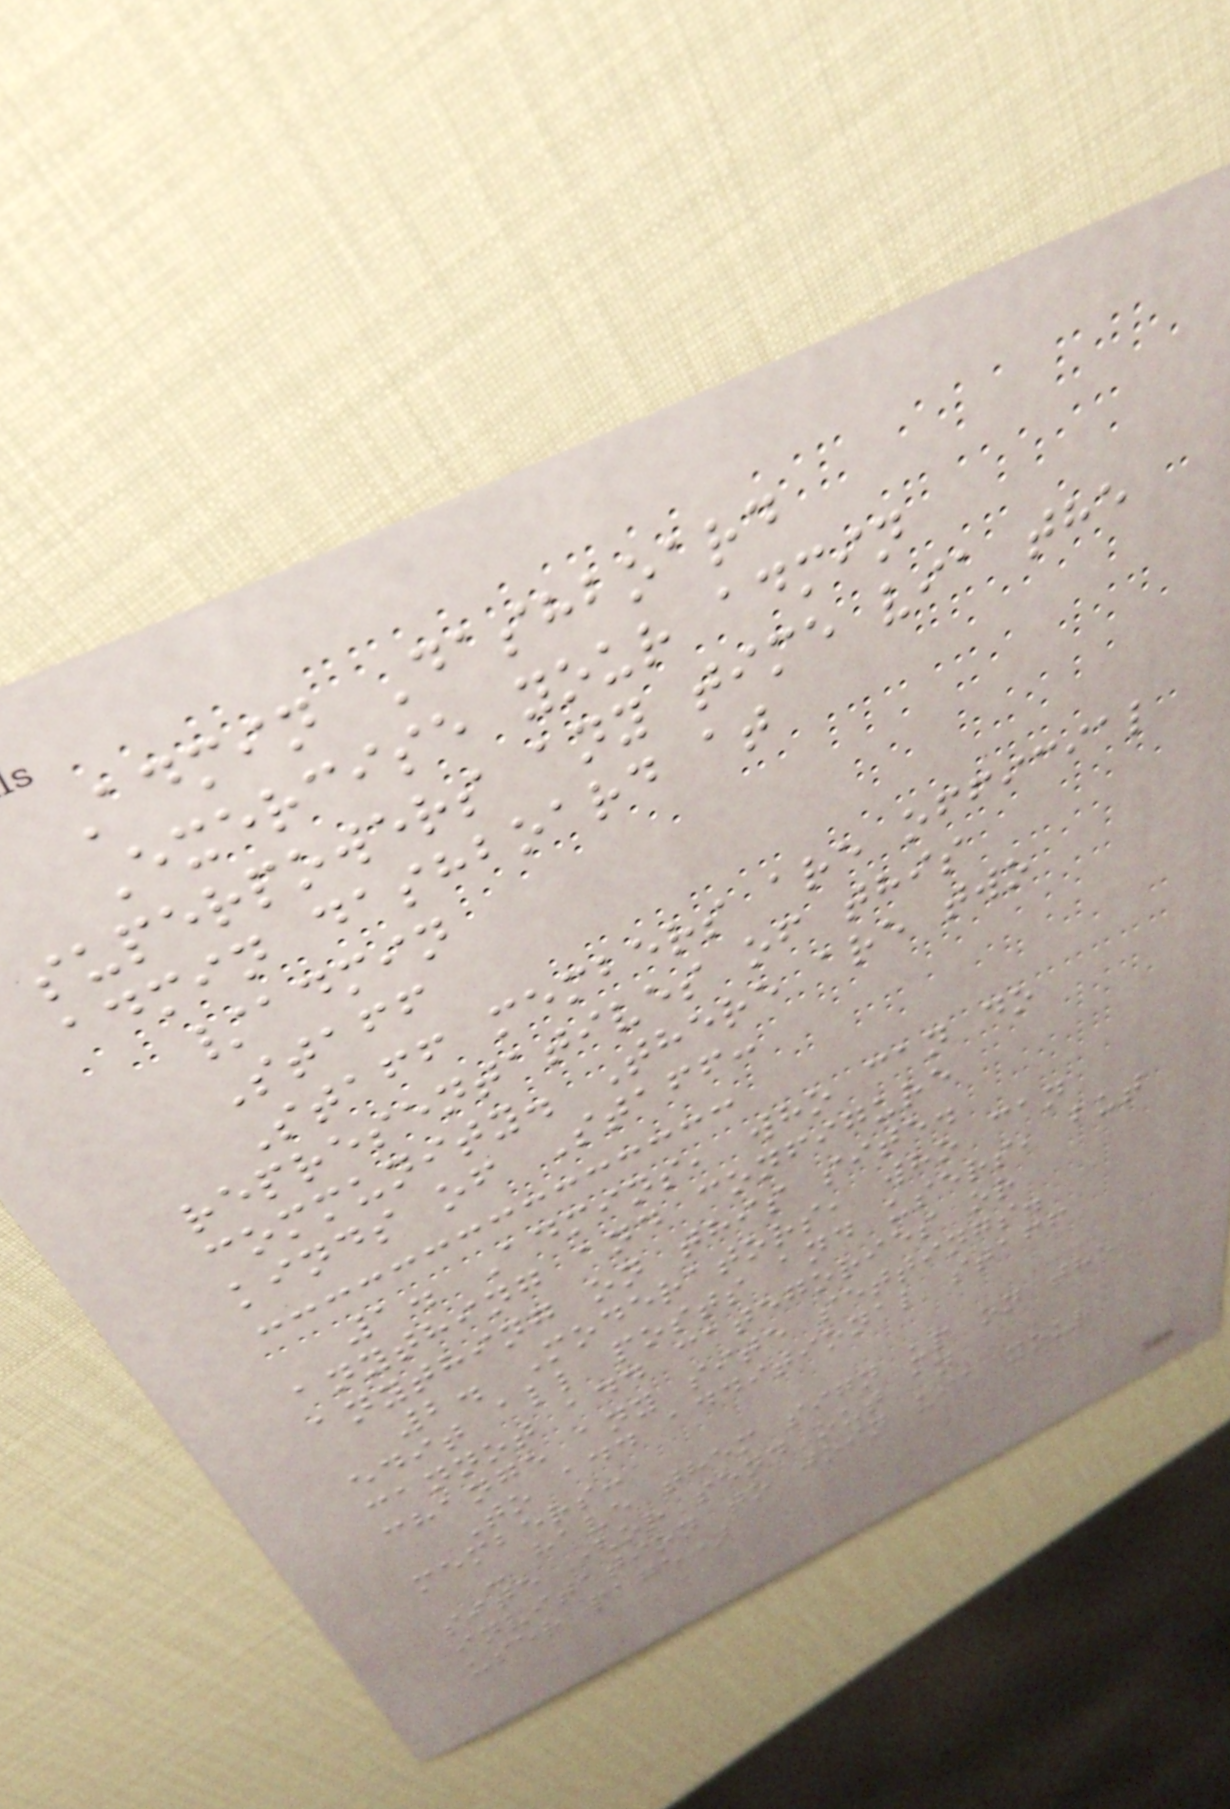Admin Dashboard
Exercise your admin
superpowers any time via the
admin dashboard at
/admin
Staff
Staff members are official
representatives of this
community. There are two
kinds of Staff:
1. Admins, who can do
anything and configure
anything on this site.
2. Moderators, who can
edit all posts and users, but
cannot add categories or
change any site settings.
To add additional staff
members:
- have them sign up on the
site (or send out an
invitation to join via your
user page)
